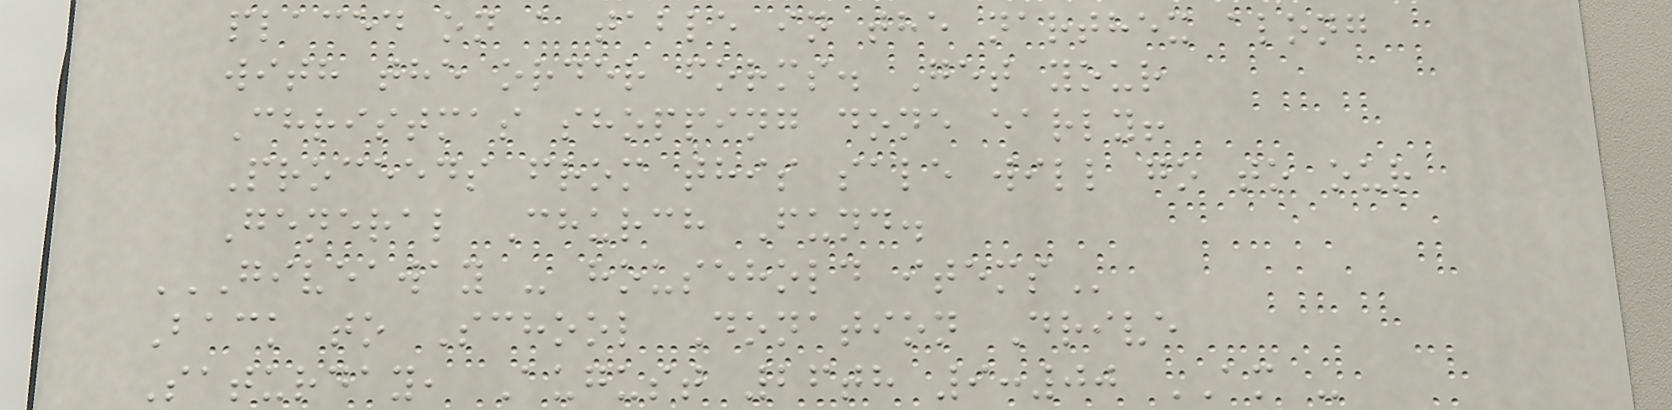placed on a table in the narthex along
with the order forms. Get your
Christmas shopping done early!
Proceeds from this sale will go to our
General Church Fund.
GIVEAWAY - HOUSEHOLD ITEMS
Back to School Donation Drive
Saturday, August 26th 9:00 AM -
